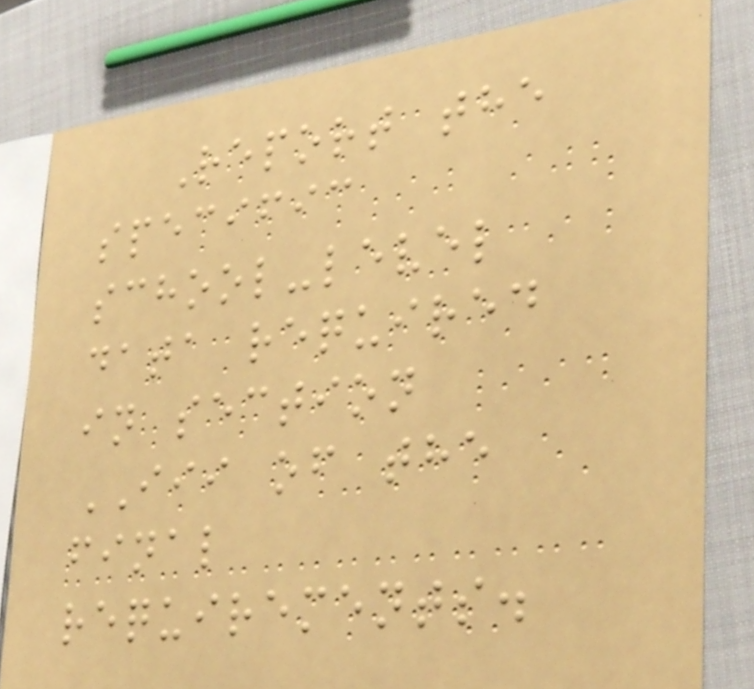Report the
specific
school-level
data required
in section
III of the
final
requirements.
